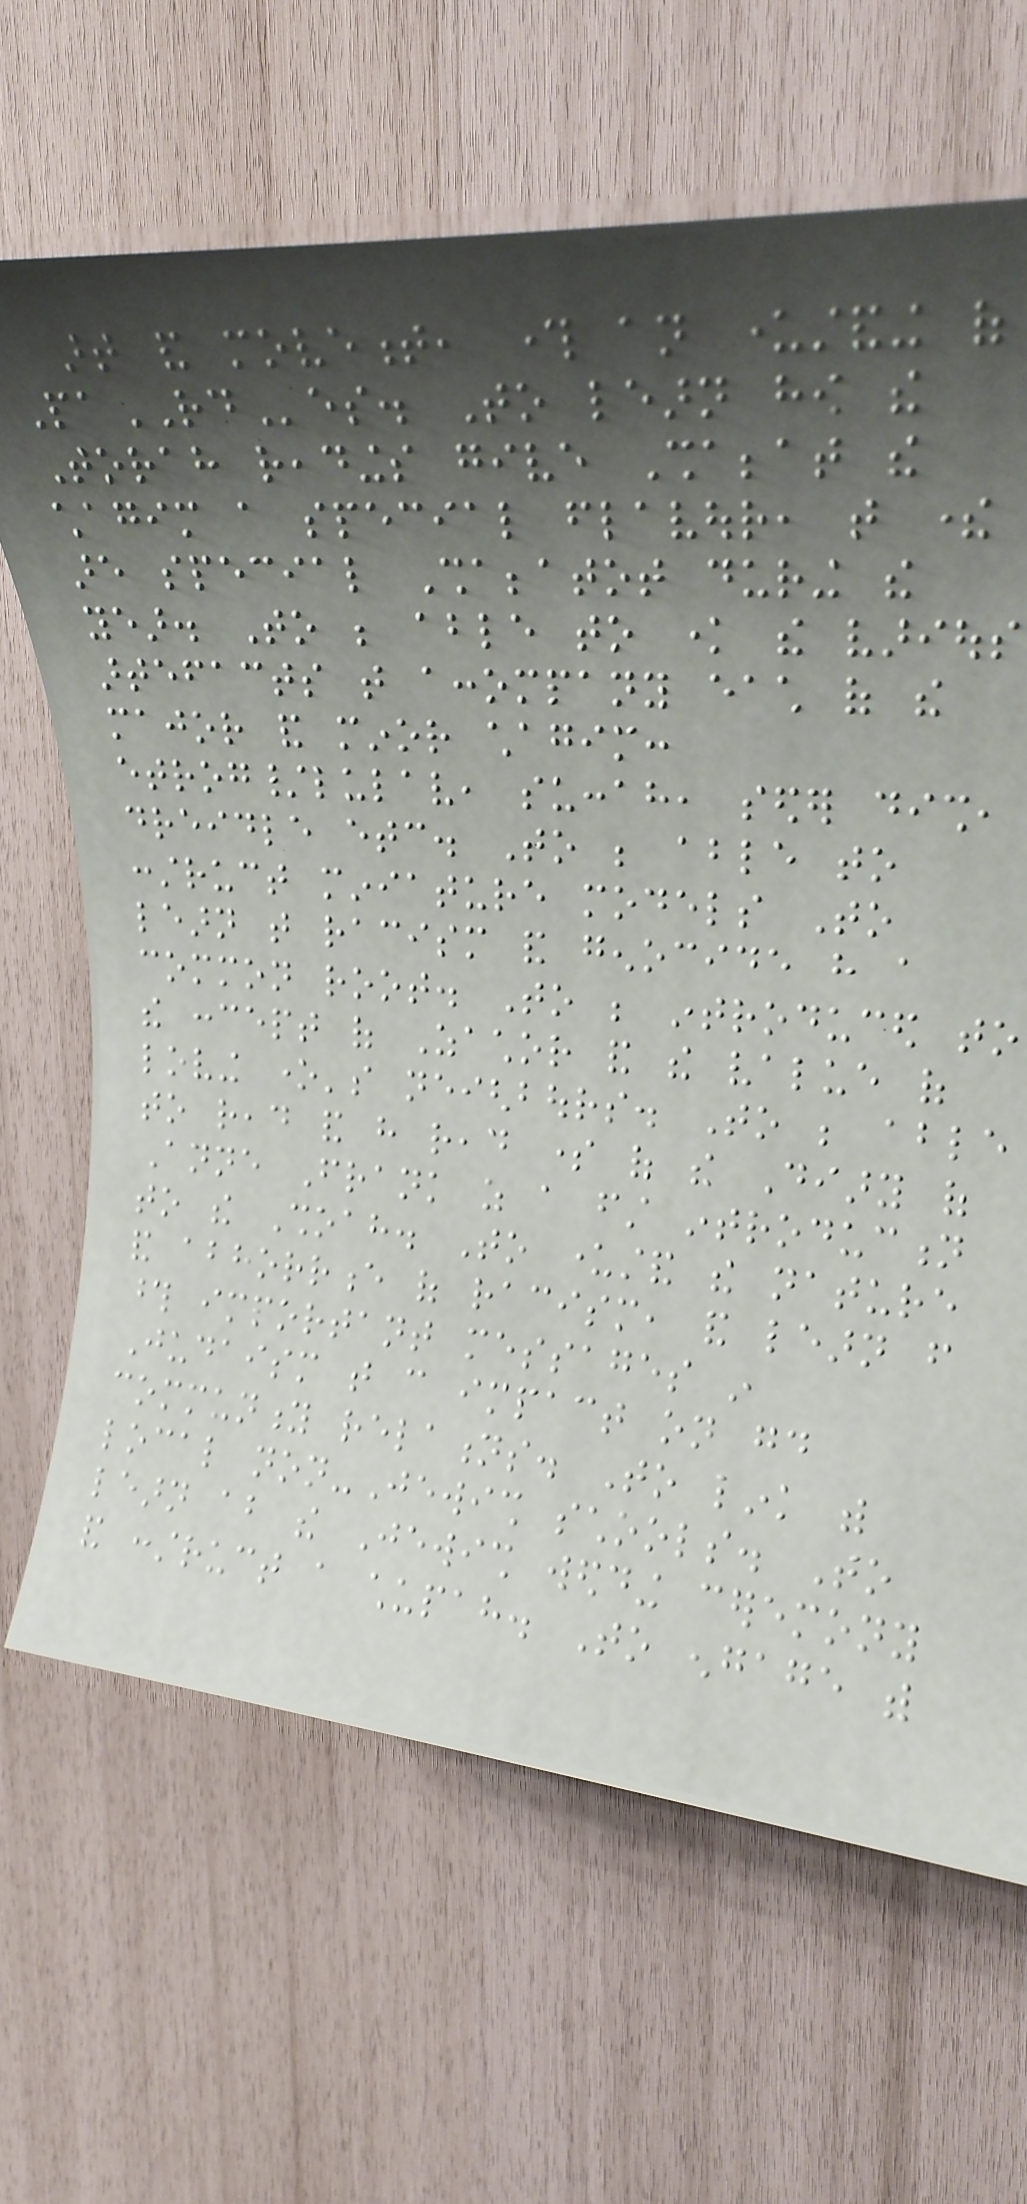art and movement, through an understanding of
PaRDes. To learn how the
Torah readings give Shabbat the
chagim a special flavour, that there
are special Shabbatot during the
year. To be able to know the various
artefacts that accompany each of the
major and minor chagim:
etrog/lulav, succah, seder dish,
dreidle etc. To be able to
construct miniature models To
learn that racism and genocide have a
common root. To be introduced to
the concept of Zachor and the value of
loving one's neighbours. To be able
to read and have read some of the Diary of
Anne Frank as a first introduction
to the Shoah. To understand the nature
and abhorrence of racism, and learn from
those important messages in
Judaism that can impact on good
community relations. To link with
local non-Jewish schools. To
learn about the Jewish wedding ceremony
and construct a chupah. To engage with
